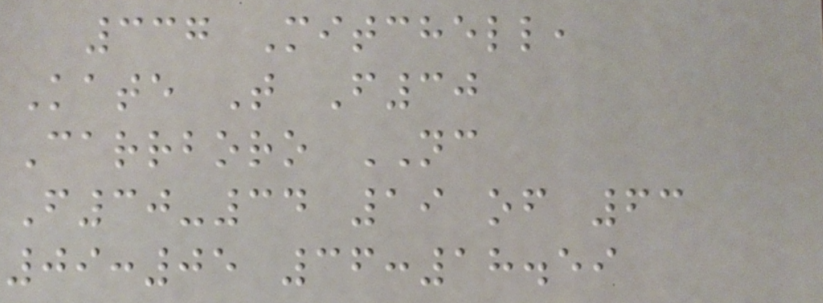337 Mitchell,
Kate T F30
Carrboro NC
F30-34 19 of 63
09:05 36:18.59
